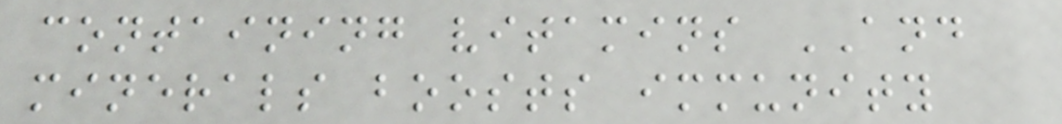containing vitamins AND
minerals boosts immunity
